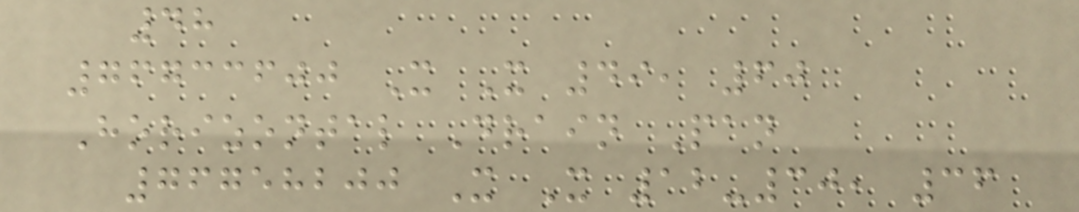48
76733600 X X 49, 60
Horizontal Drain Pan
76758200 X X 12-30, 36
